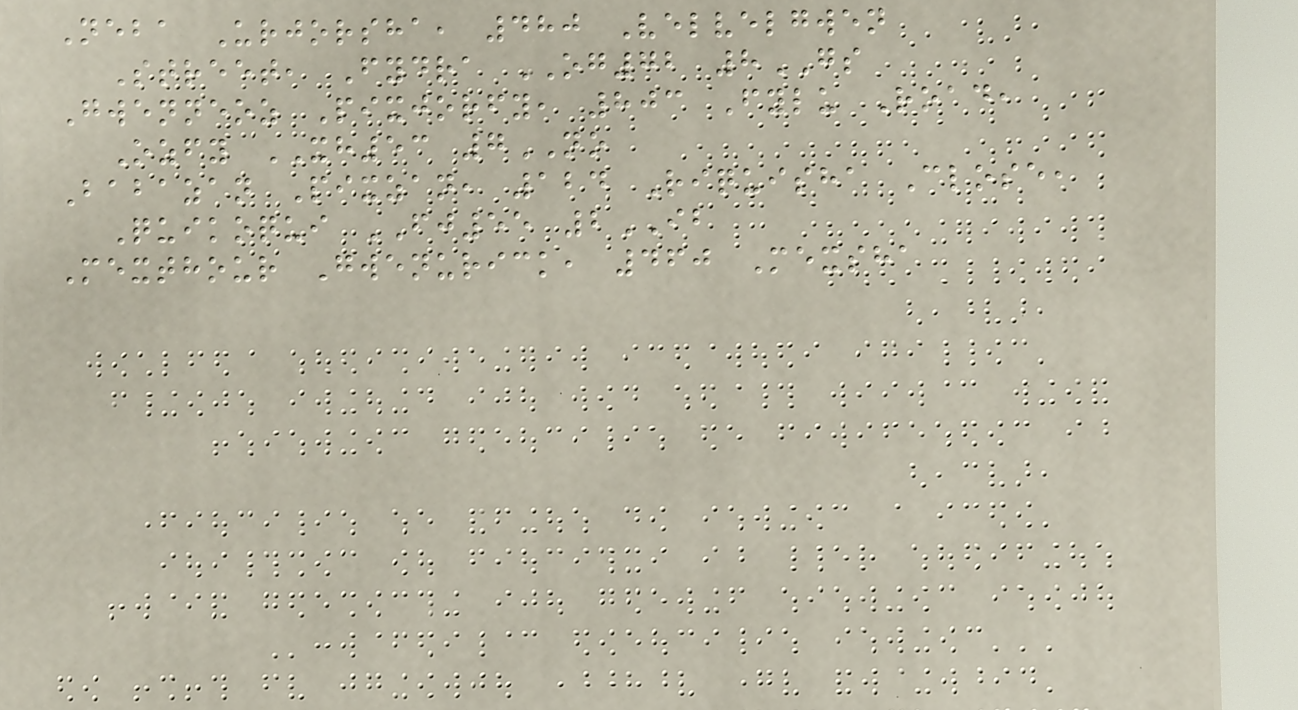Neba Urjorsha, 480 Velvelgwen
Street, Fydra OG72 8GS
Gwenneoz Pixjorfy, 803 Fylu Road,
Ozfy XH53 7NO
Babazan Pixzan, 124 Riquisha Close,
Quikoqui FJ55 2IB
Mexthour Gwenurick, 460 Mexsha
